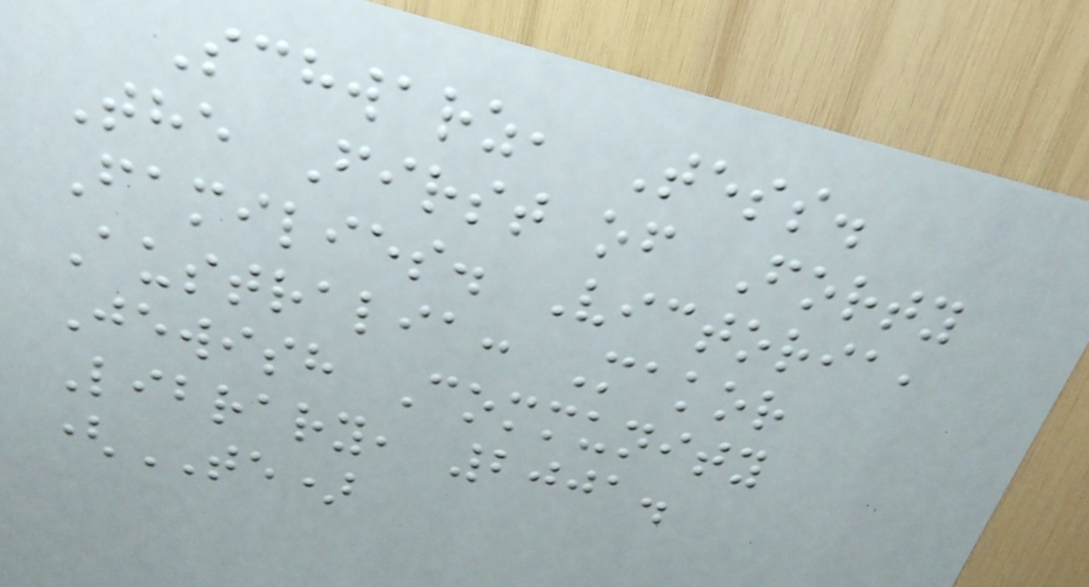Schwarz, Tess.
The First of Forty
Families. Victoria,
Australia: Makor
Jewish Community
Library, 2001.
(TE)
